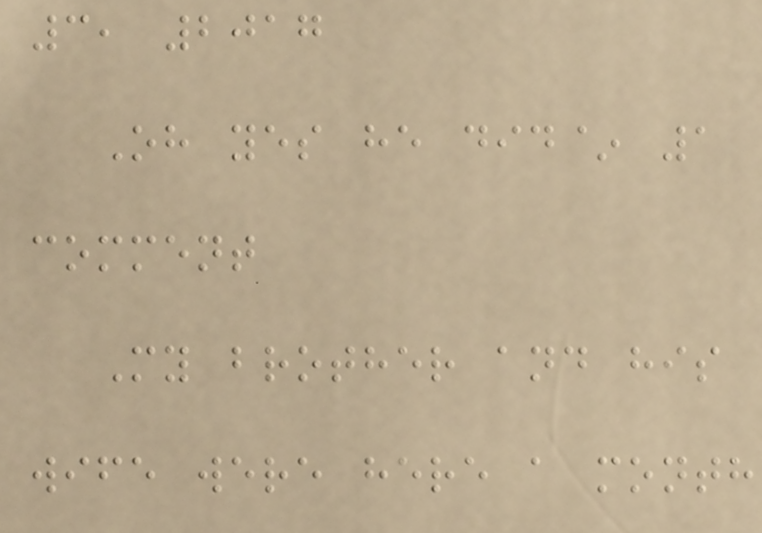3, 2017
Oh yes he did~ 1
comment
My brother and his
wife were here a month
